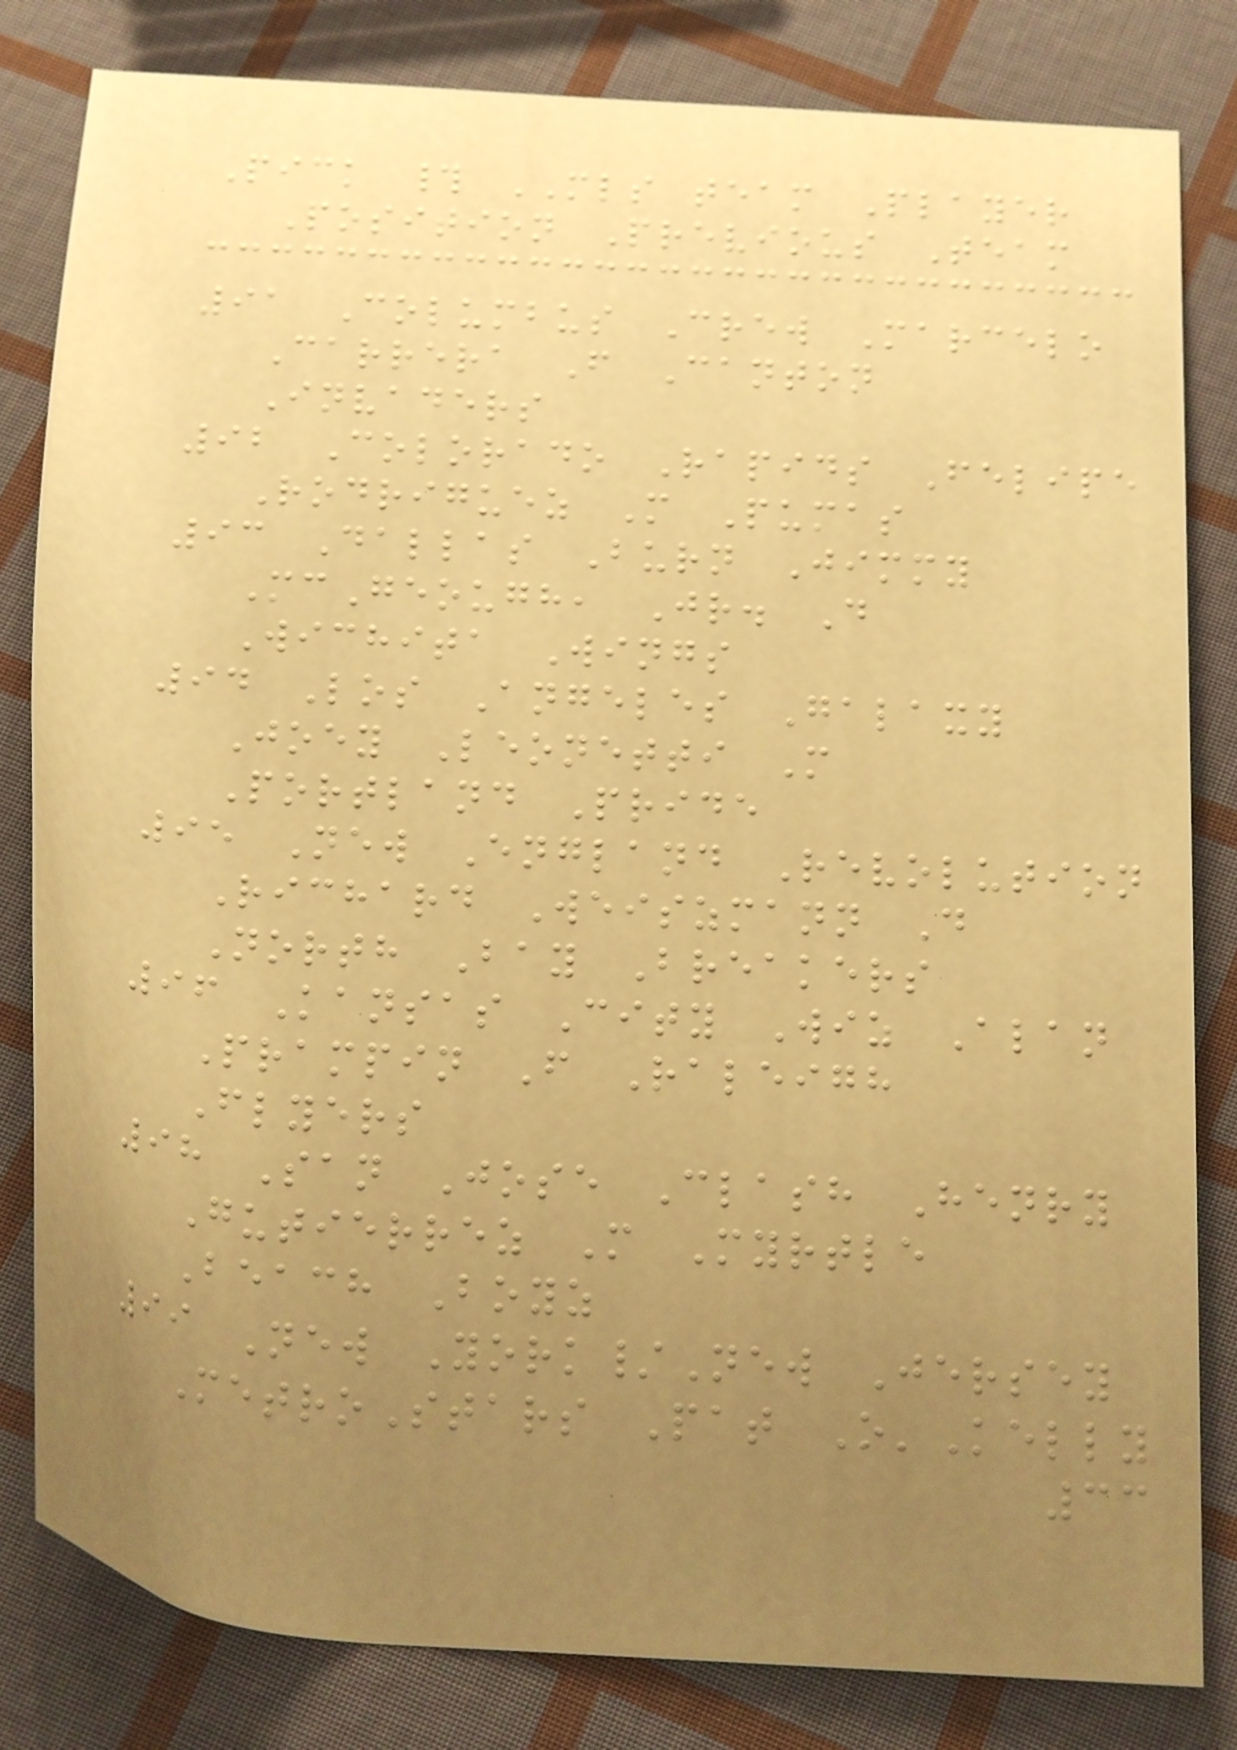Pick # MLS team Player
Position Previous Team
91 Columbus Crew Marcelo
Carrera F Canton
Invaders
92 Colorado Rapids Felipe
Rodriguez M Pumas
93 Dallas Burn Jimmy
McGeough, Jr. D
Wichita Wings
94 Los Angeles Galaxy
Joey Leonetti M
Portland Pride
95 New England Revolution
Richard Weiszmann D
North Bay Breakers
96 Kansas City Wiz Alan
Prampin F Raleigh
Flyers
98 San Jose Clash Henry
Gutierrez M Myrtle
Beach Boyz
99 New York/New Jersey
MetroStars Pat O'Kelly
33
